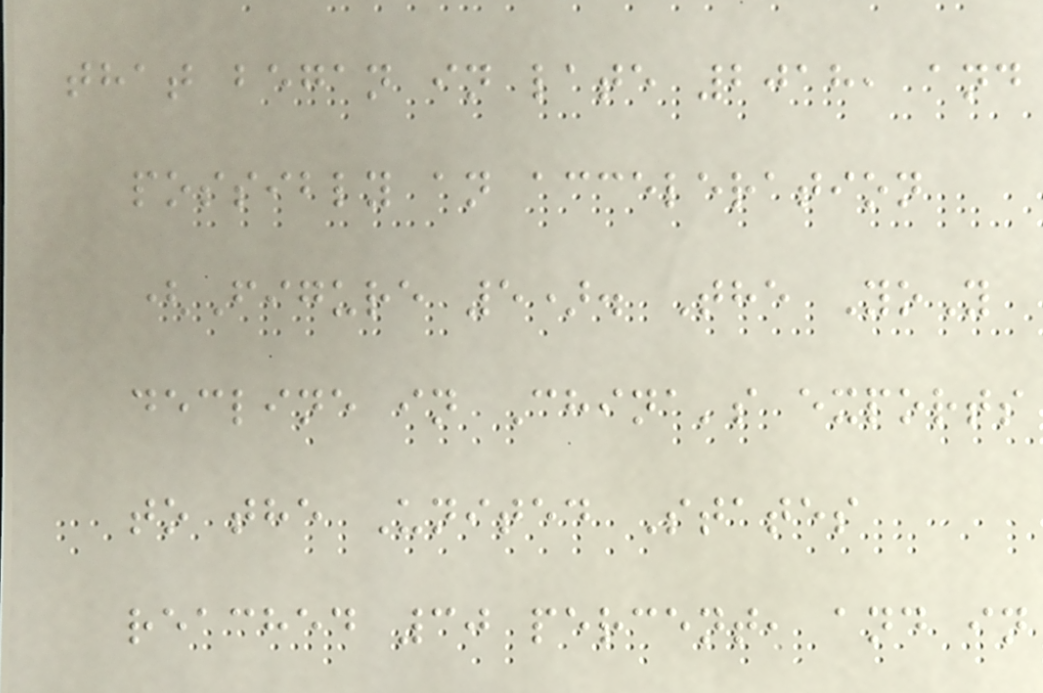that began in late 2018, and
possibly an acceleration
(Figure 5). The YoY
decline in China's exports
to the United States
reached 30 percent, and in
